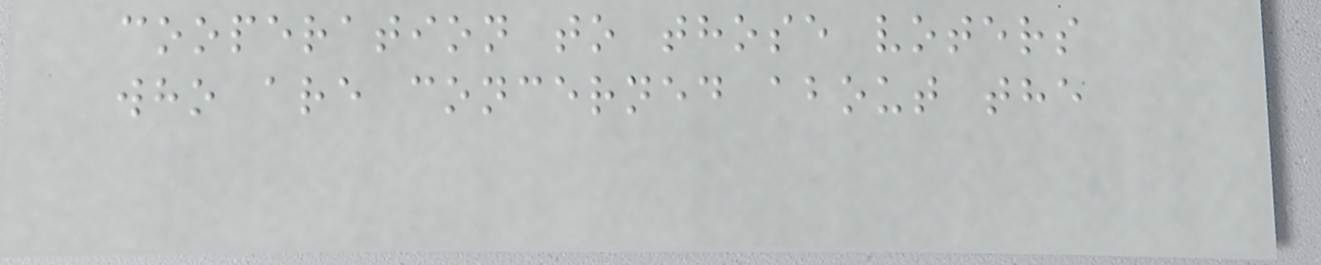cooperation to those voters
who are concerned about the
